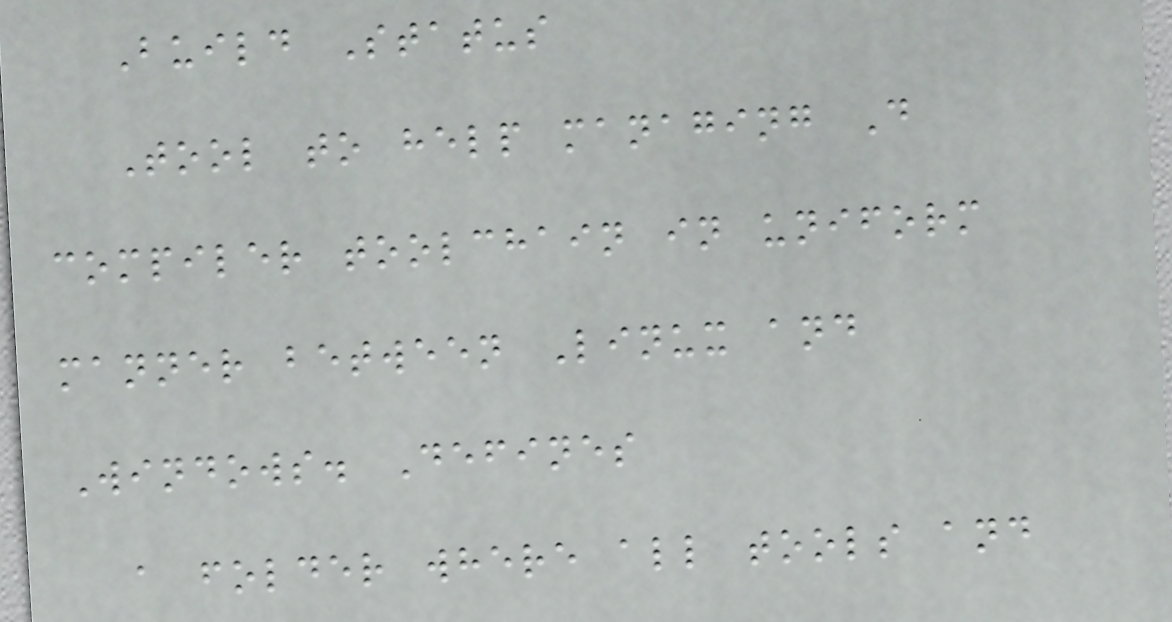Build Status
Tool to help managing D
compiler toolchain in uniform
manner between Linux and
Windows. Defines
a folder where all tools and
